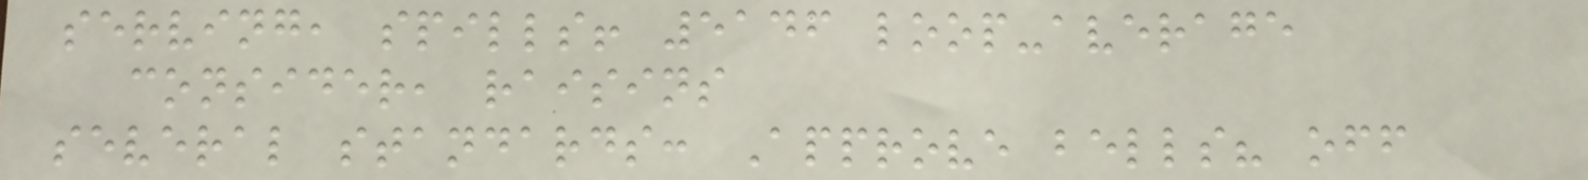serving, spills! 5146 loop-average
consider, raisins
several standards: Approve bells? off
